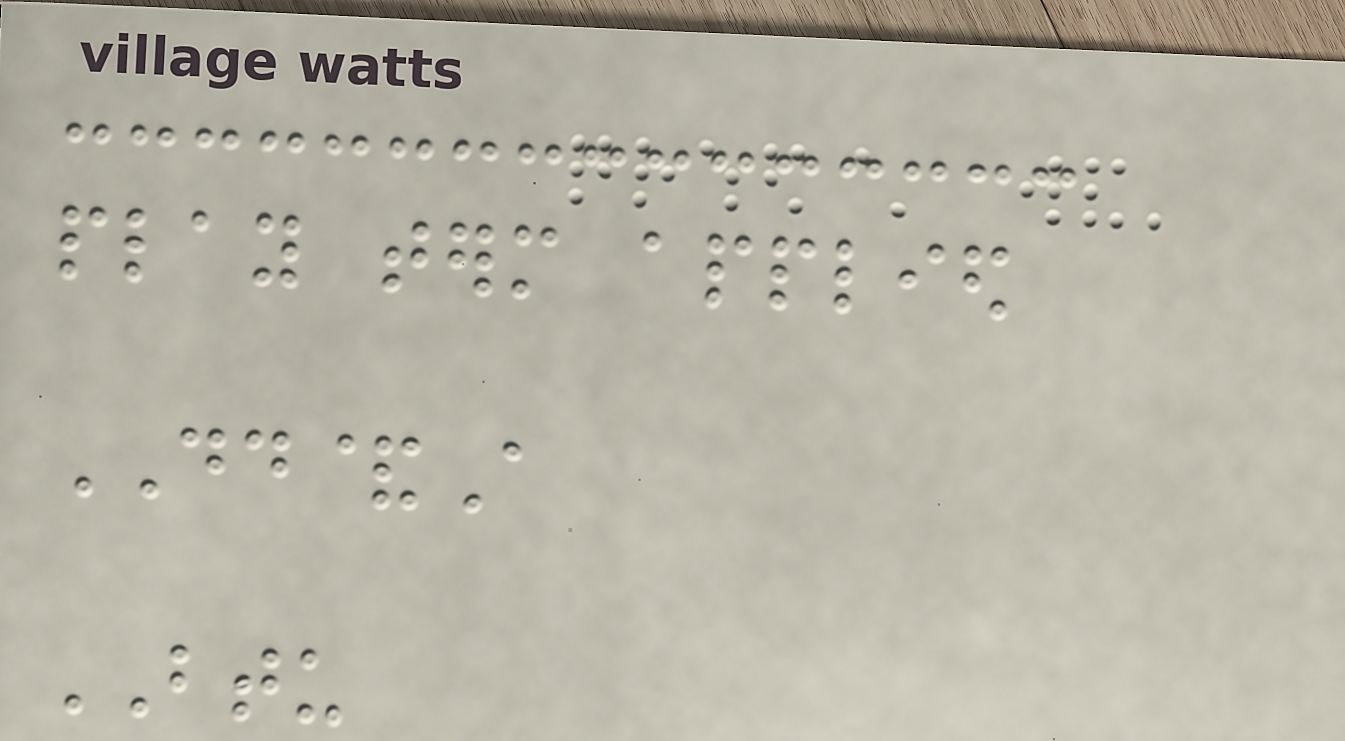play term applied
DD&A
BTU
